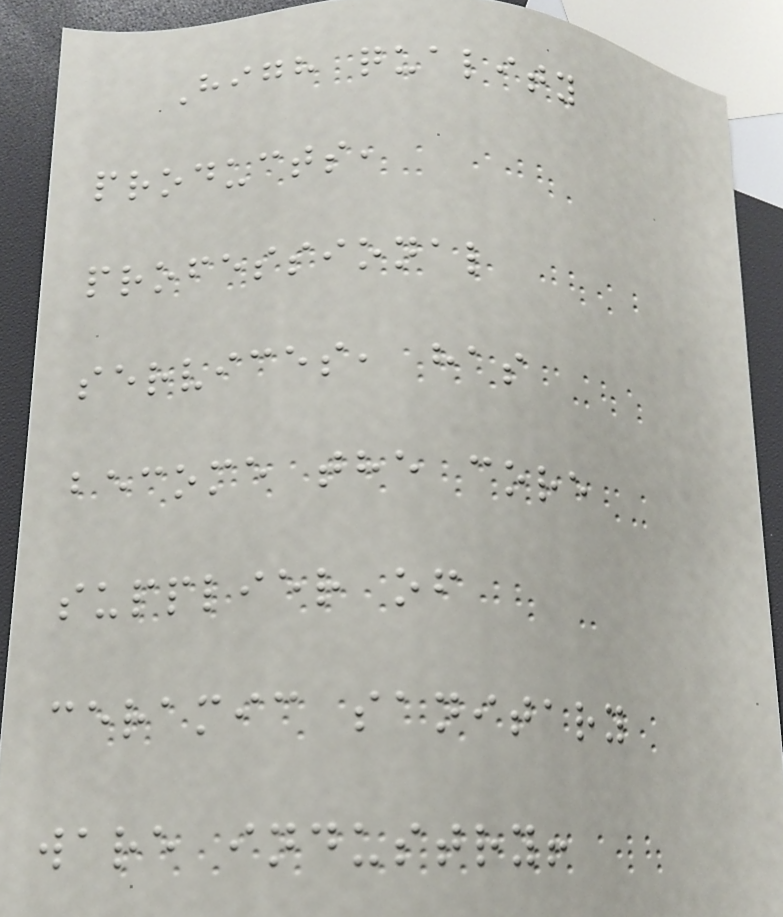High quality
products,
professional
services, has
become the core
supplier of
ceramic sanitary
ware industry!
